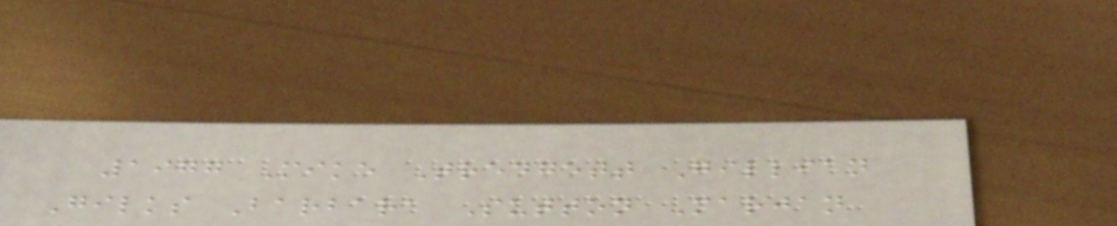1977 Mike Tredgett Gillian
Gilks Barbara Sutton Marjan
